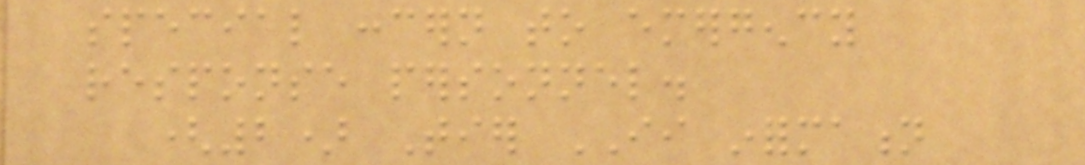special concern to emergency
response personnel.
(2) Tier II information
